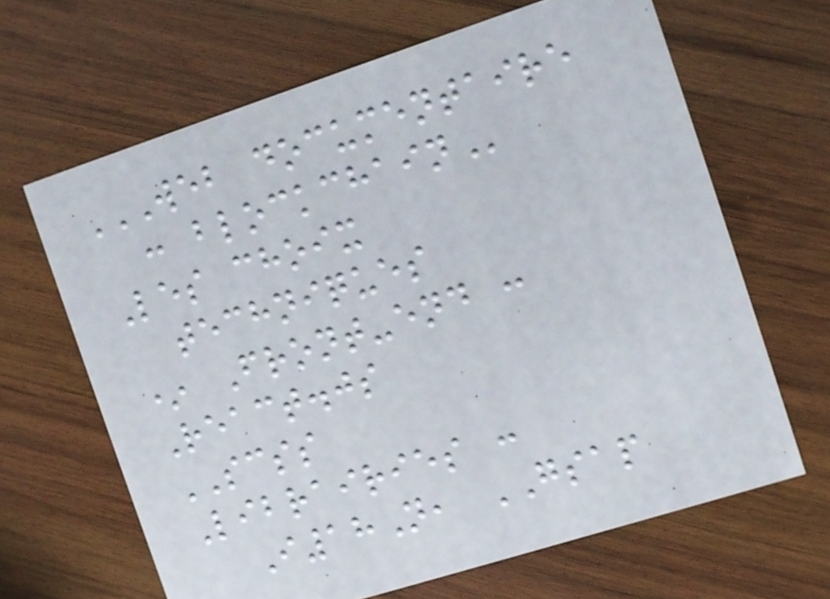WEB DOCUMENTAIRE
: BLOCKCHAIN
Les choix
techniques
* Front-end :
React.js
SCSS
Librairies :
I18N, GSAP
